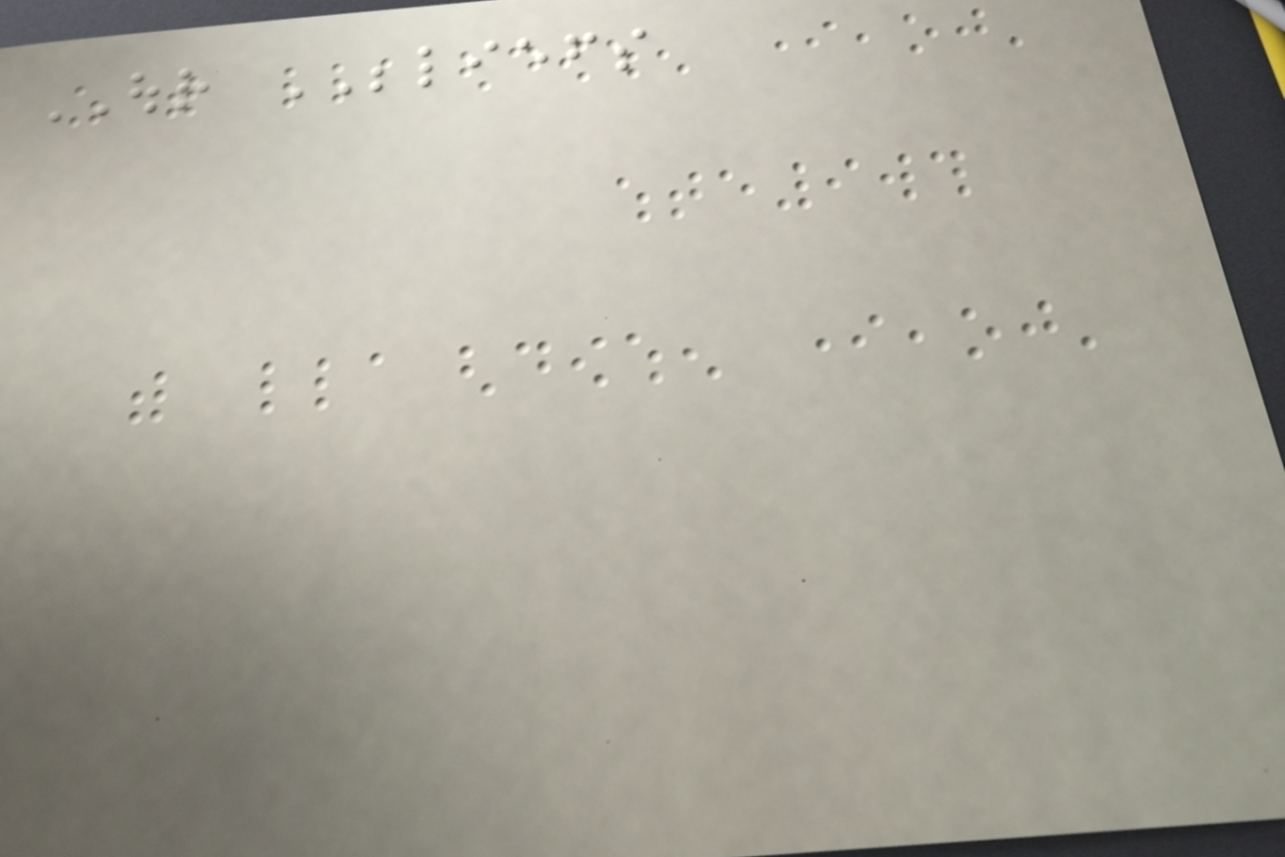OUR BELIEFS
